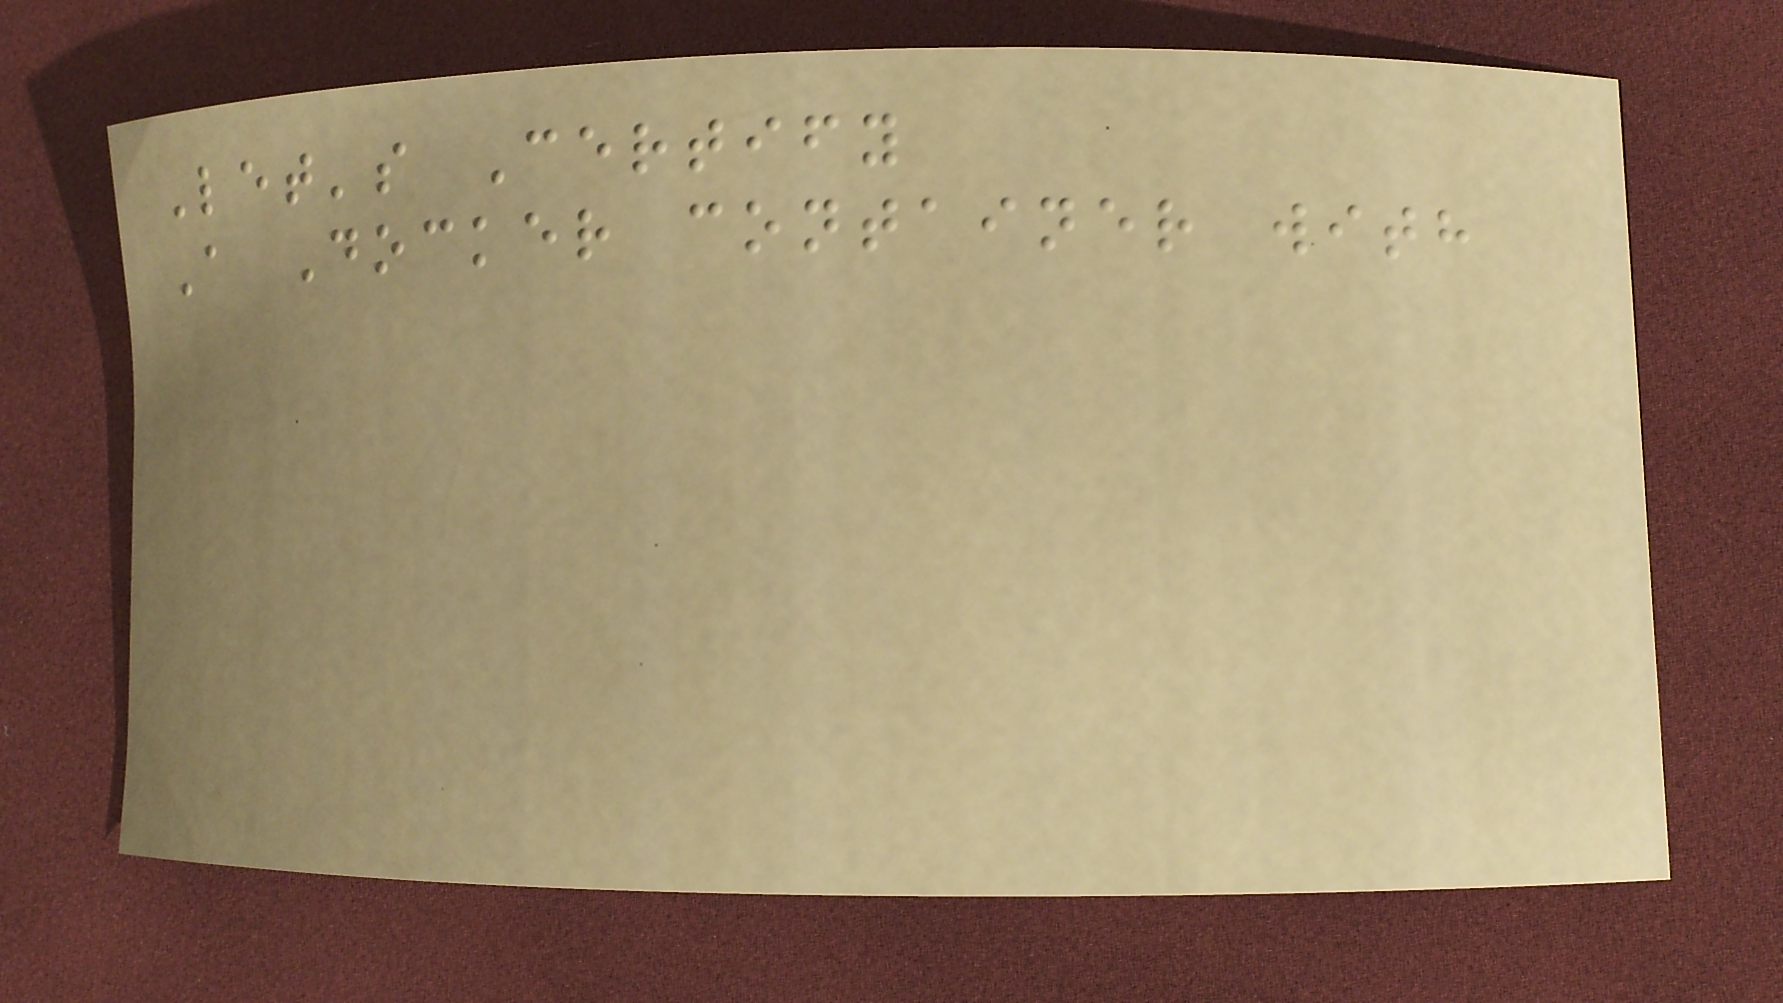Let's Certify
A Docker container with
